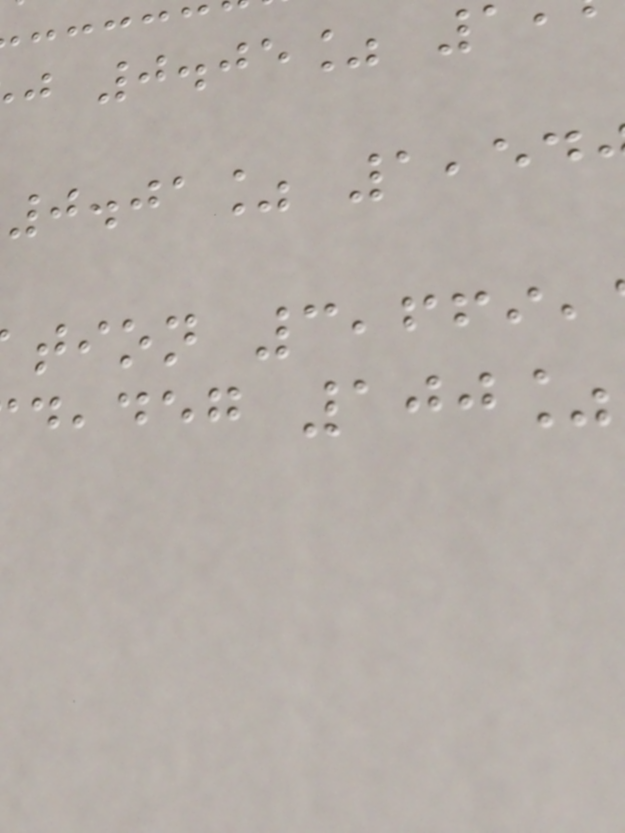j 0.05%
0.01% 1,54
tion 3,669,
,deg 100%
